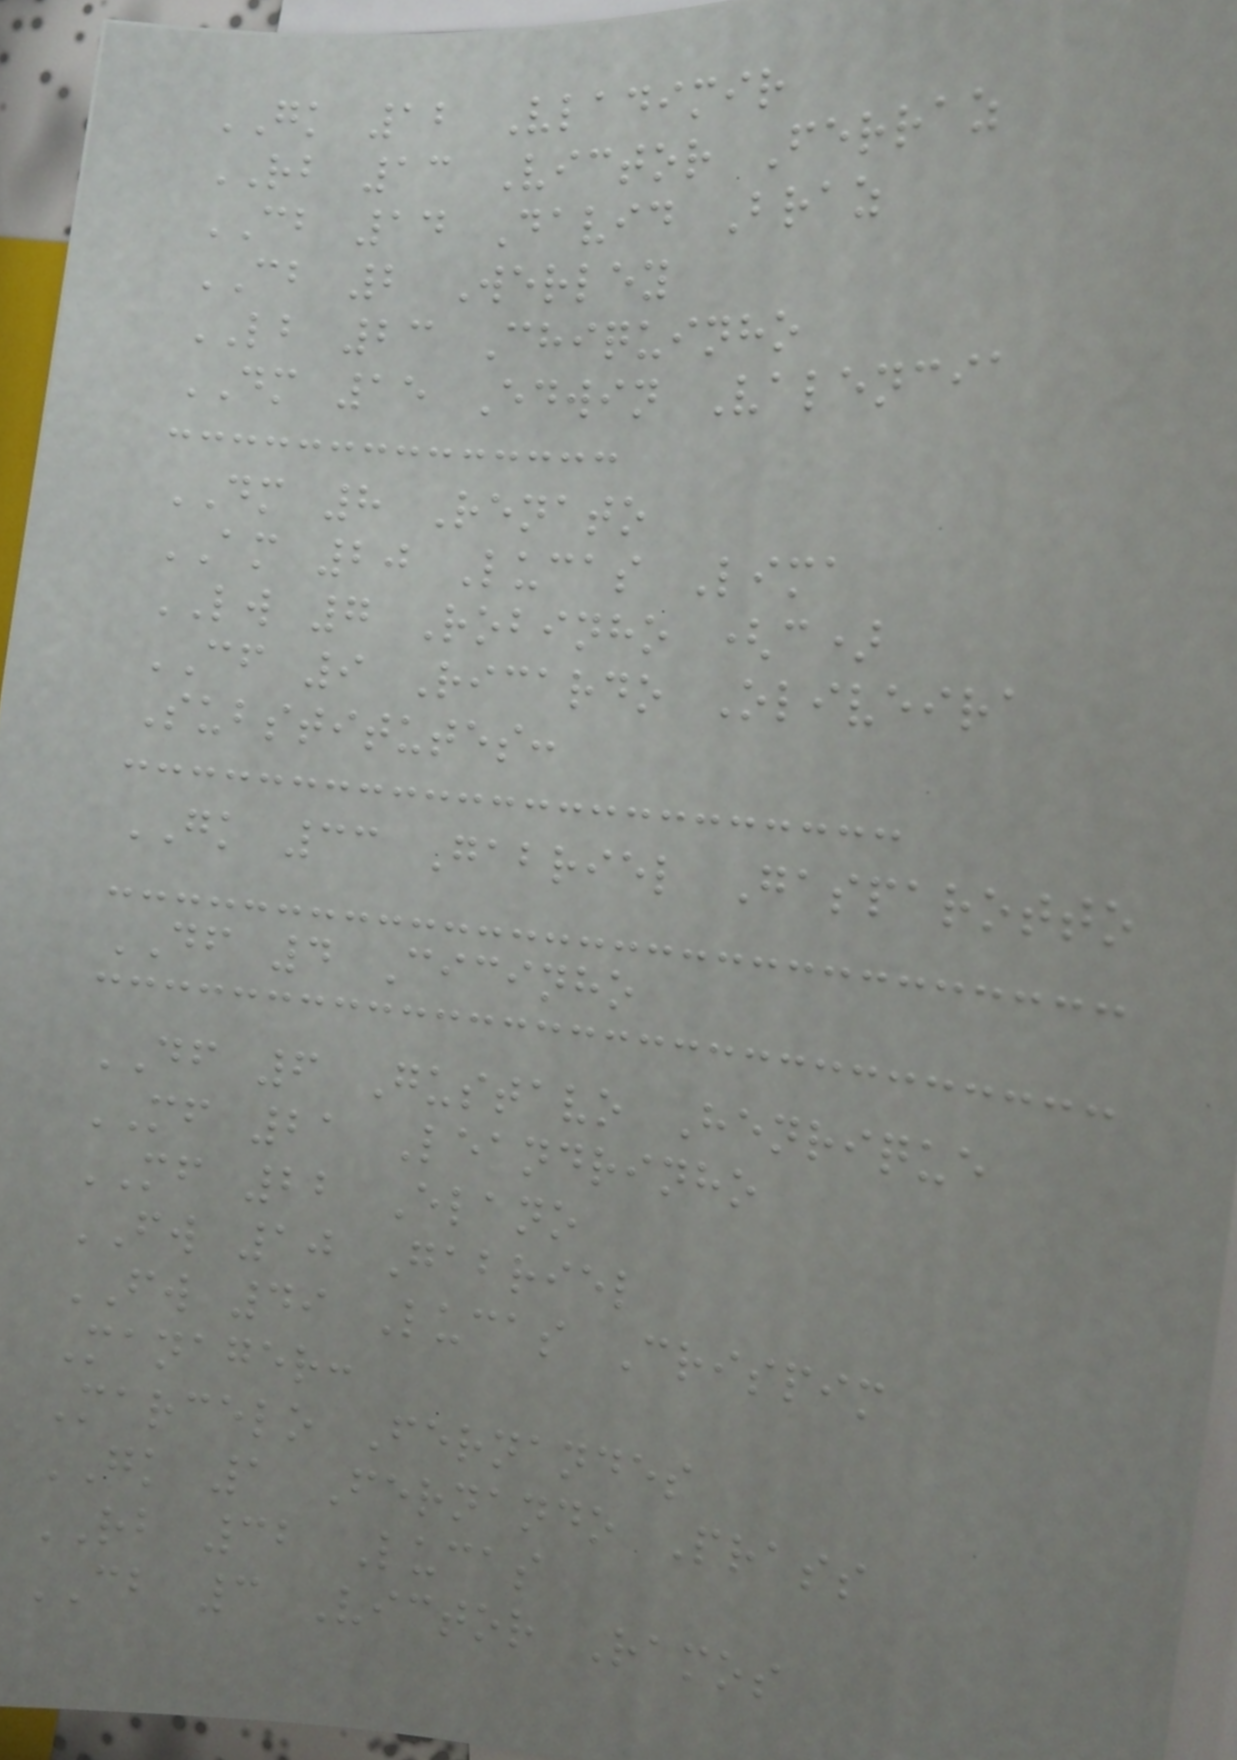GK 12 Vladimir
RB 13 Victor Ferraz
CB 14 David Braz
CB 2 Werley
LB 23 Chiquinho
DM 15 Edwin Valencia
DM 8 Renato
AM 20 Lucas Lima
LW 7 Robinho (c)
CF 9 Ricardo Oliveira
Substitutes:
GK 33 Gabriel Gasparotto
DF 4 Cicinho
DF 6 Gustavo Henrique
MF 21 Leandrinho
MF 22 Elano
FW 10 Gabriel
FW 49 Lucas Crispim
Manager:
Marcelo Fernandes
GK 1 Fernando Prass
RB 32 Lucas
CB 3 Victor Ramos
